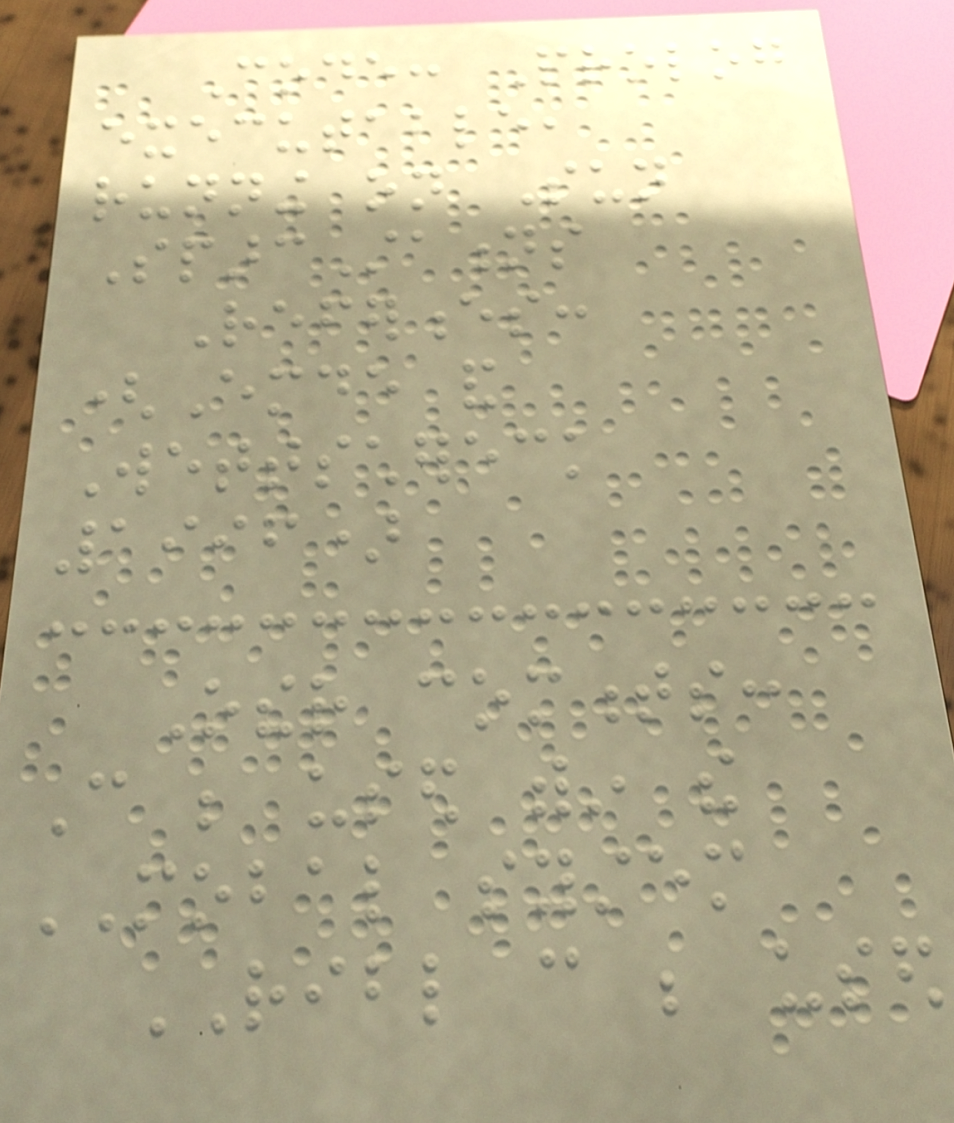Code: Prolog
executable,
running on Sun
SparcStations
References:
(Emde and
Wettschereck
1996)
Other comments:
Can be used within the
MOBAL system
RIBL can be used
